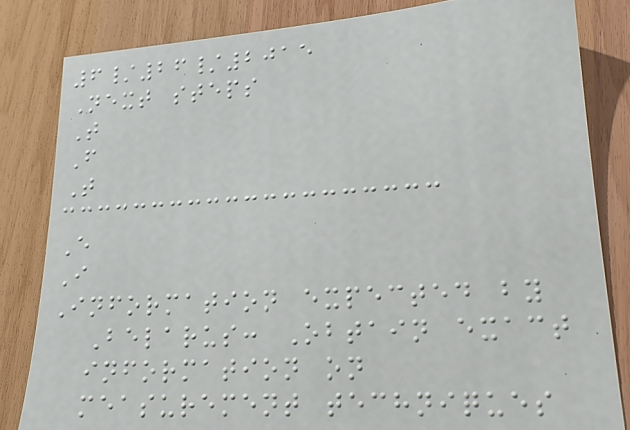6/26/2015
Next steps
T
F
T
E
I
Information expected by
Belarus: Obtain exact
information on
measurement techniques
